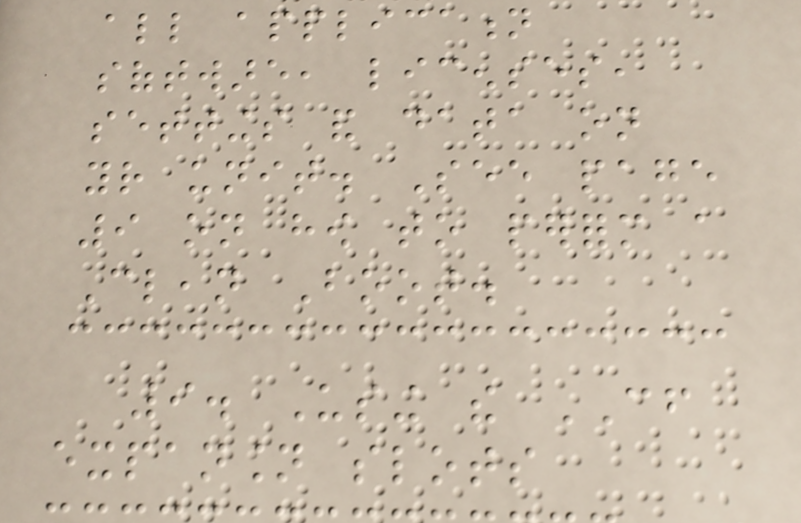all application
software, licenses,
settings and data on
your unit. See page
9 on how to perform a
Clean Boot.
9. Using the CF
expansion slots
